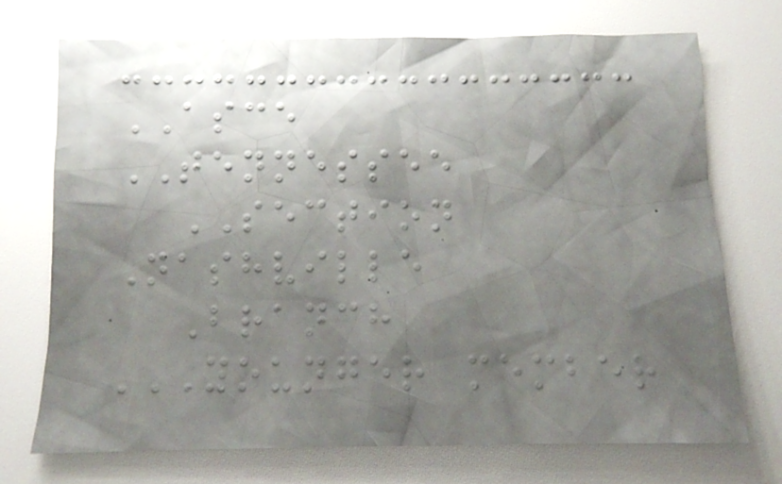ASCE
TENNESSEE
SECTION
Nashville
Branch
YOUNGER MEMBER
